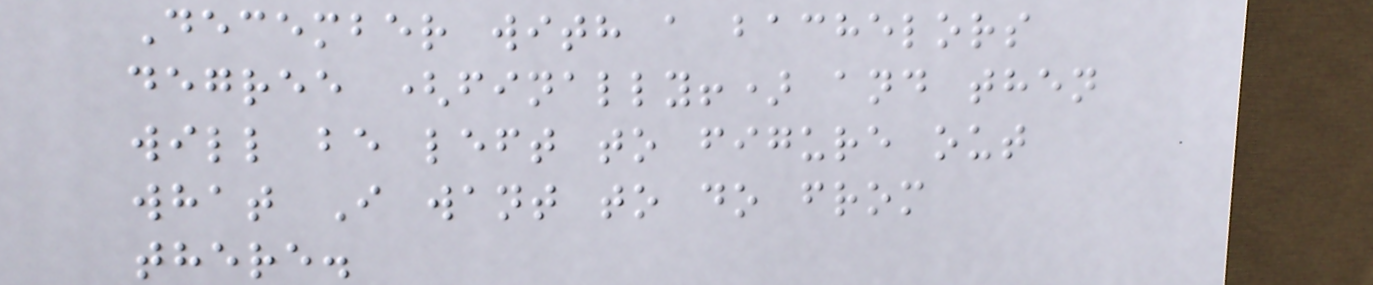December with a bachelors
degree (finally!) and then
will be left to figure out
what I want to do from
there.
